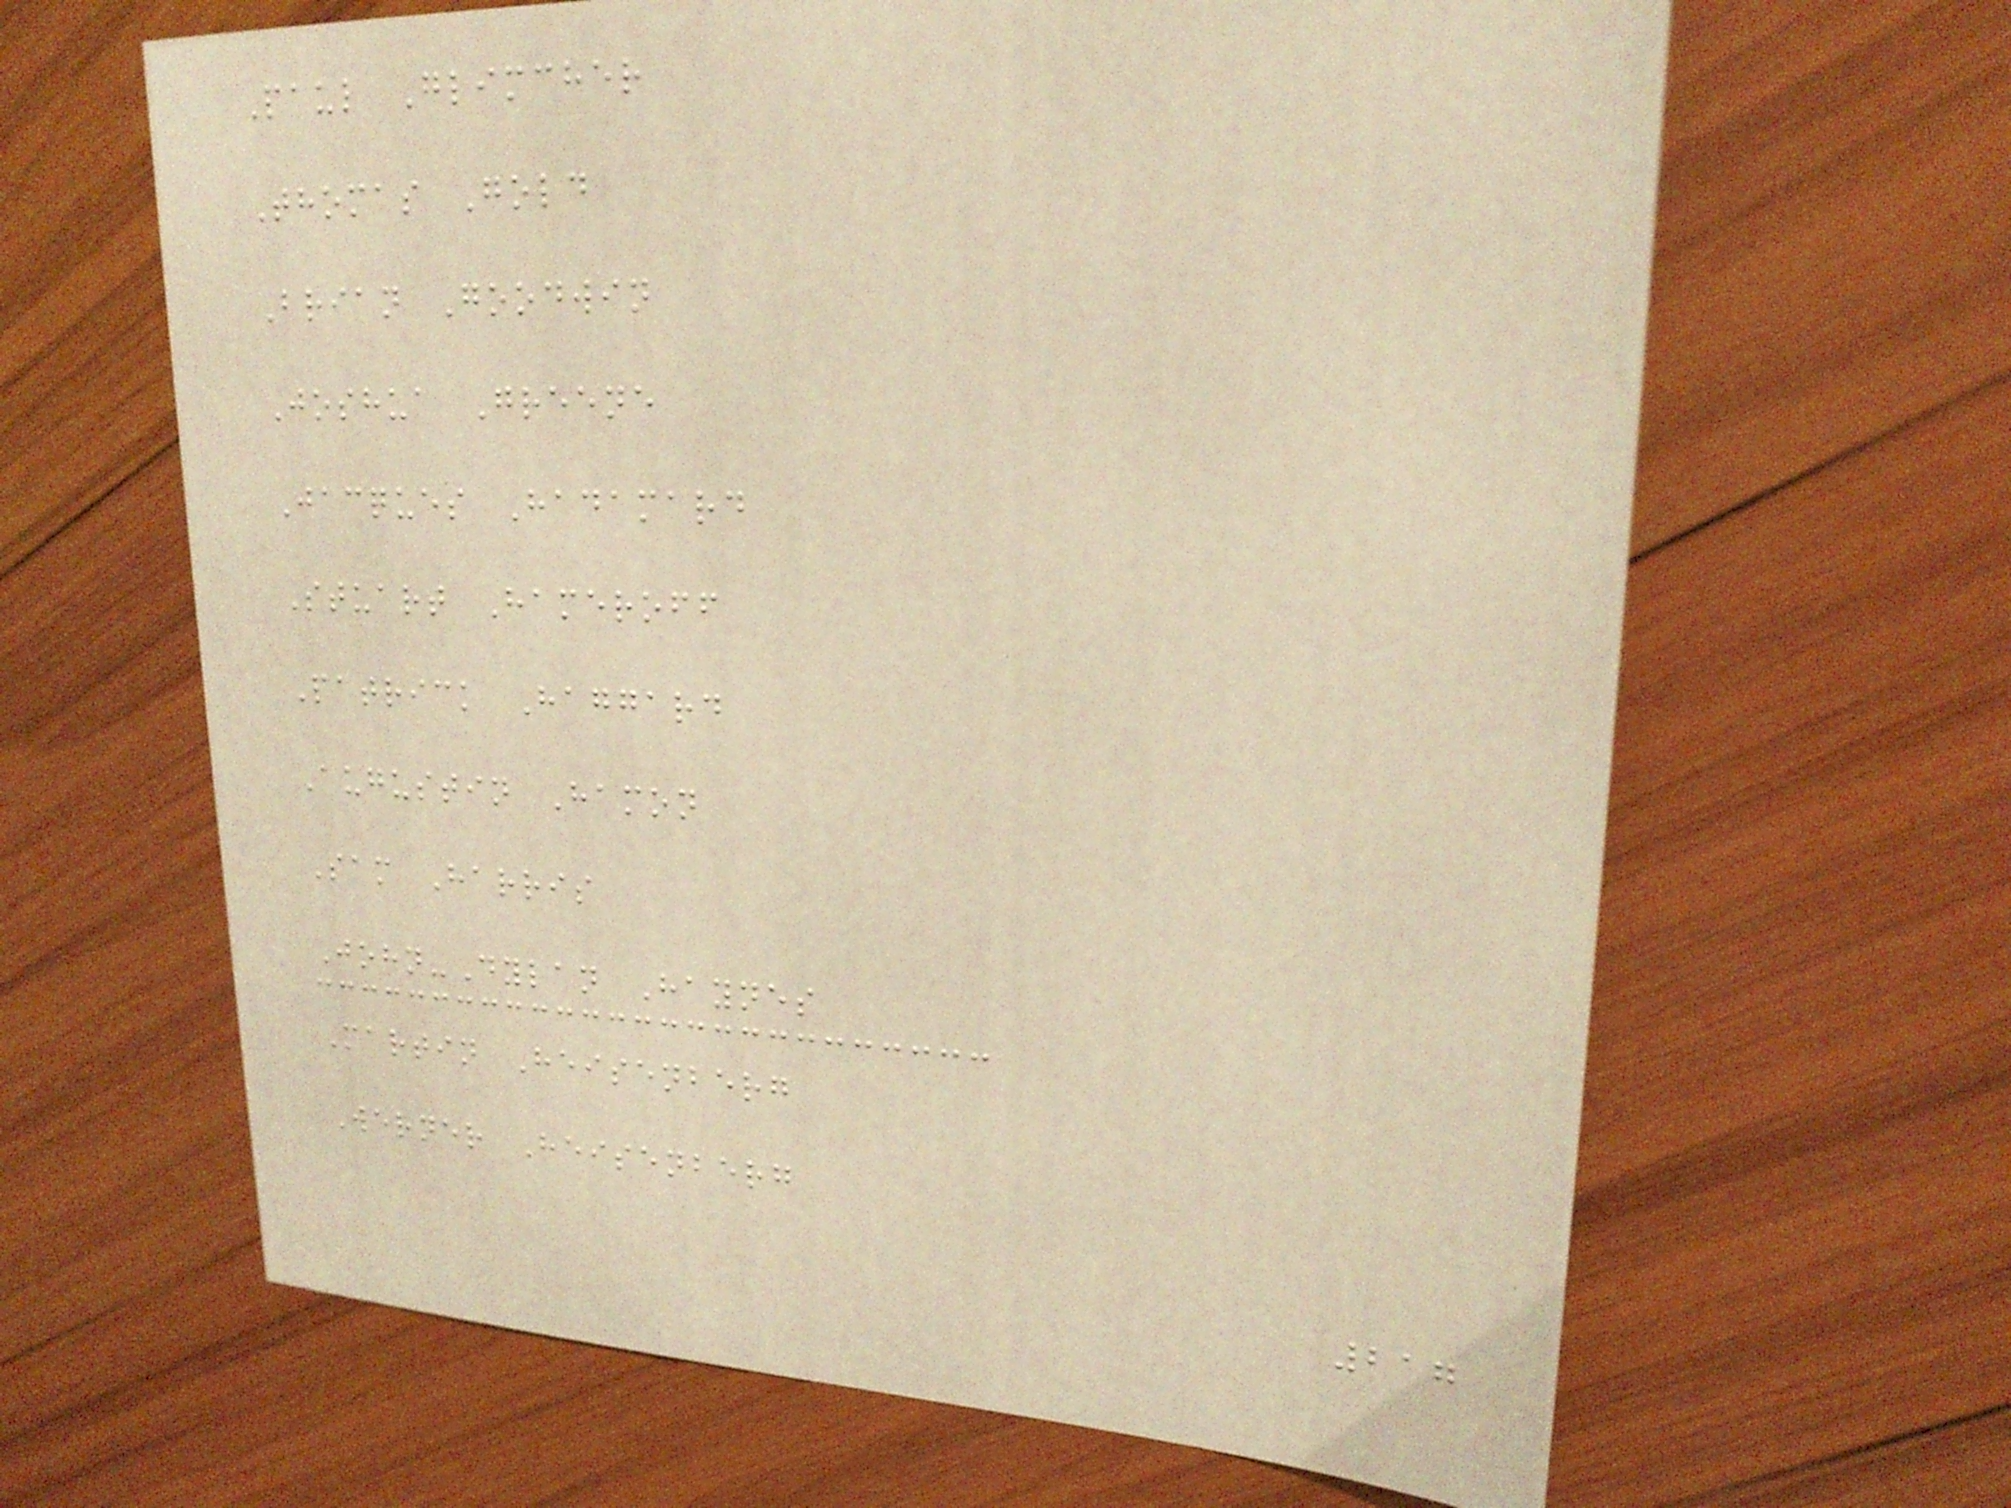Paul Glimcher
Thomas Gold
Brian Goodwin
Joshua Greene
Jacques Hadamard
Stuart Hameroff
Patrick Haggard
Augustin Hamon
Sam Harris
John-Dylan Haynes
Martin Heisenberg
Werner Heisenberg
217
